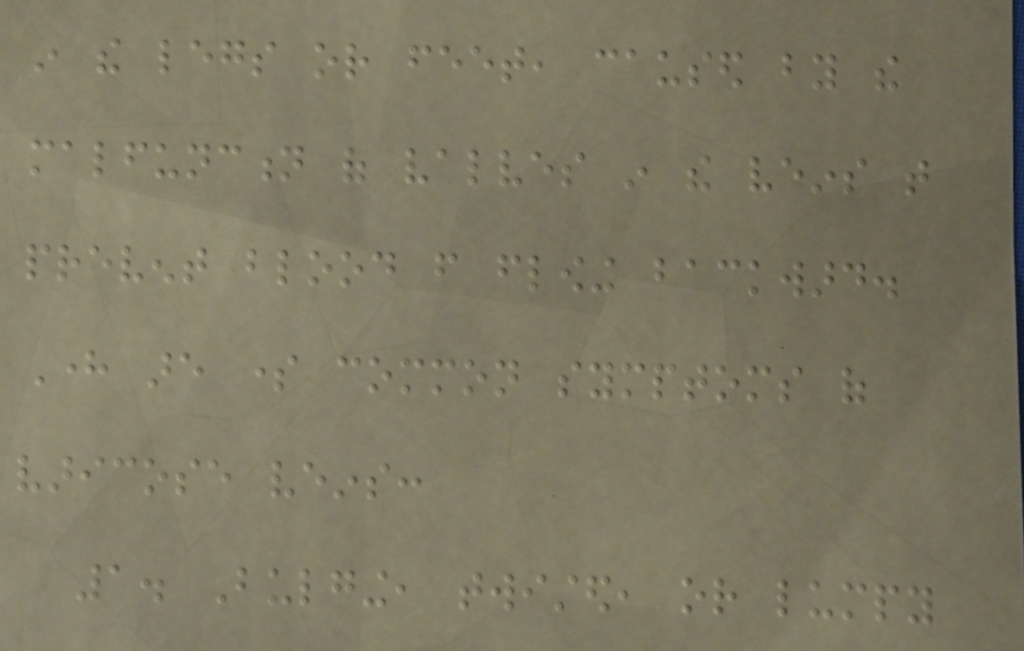in the legs or feet, caused by the
malfunction of valves in the veins that
prevent blood from flowing backward.
Here are some common symptoms of
varicose veins:
1. Bulging, twisted, or lumpy
